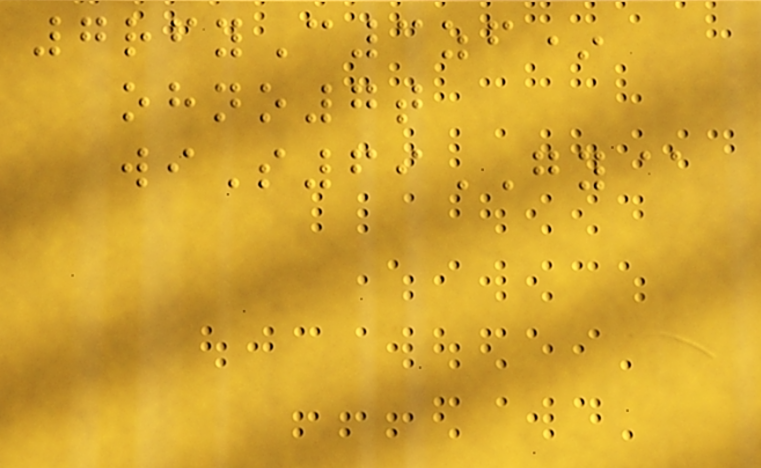7rfyC3zf*
ohno7t
wiS69GY@
